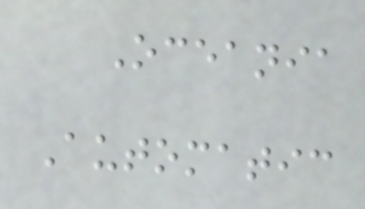Oceania
Automatic
